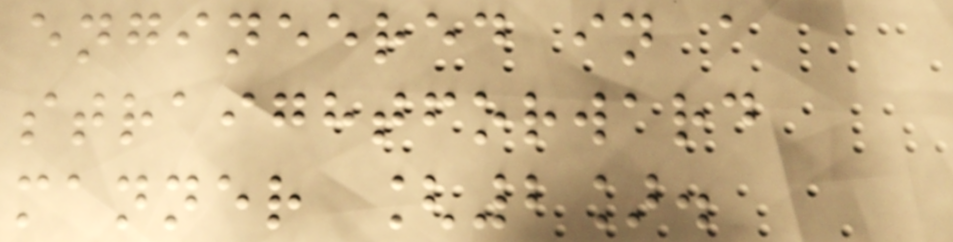engineered in a
straightforward
manner [2].
